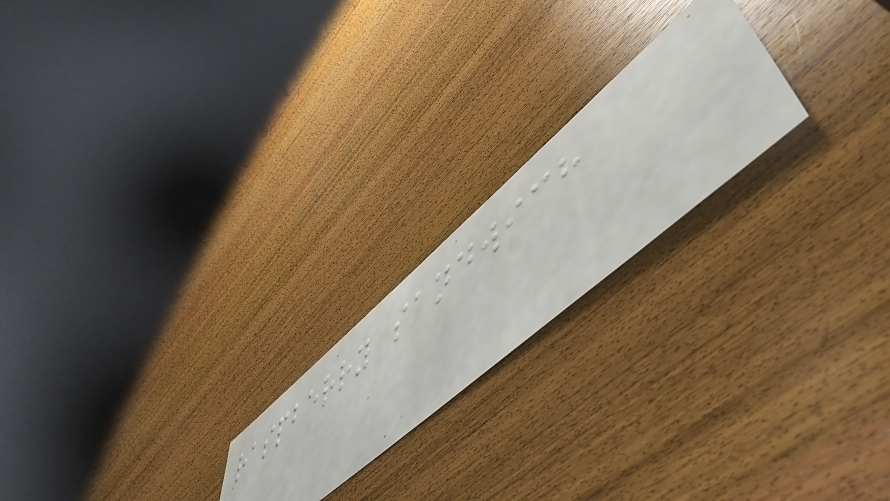raspberry sandwich
